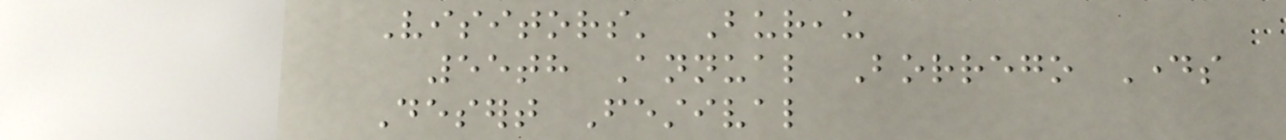Visitors' Bureau
55th Annual Borrego Days
Desert Festival
